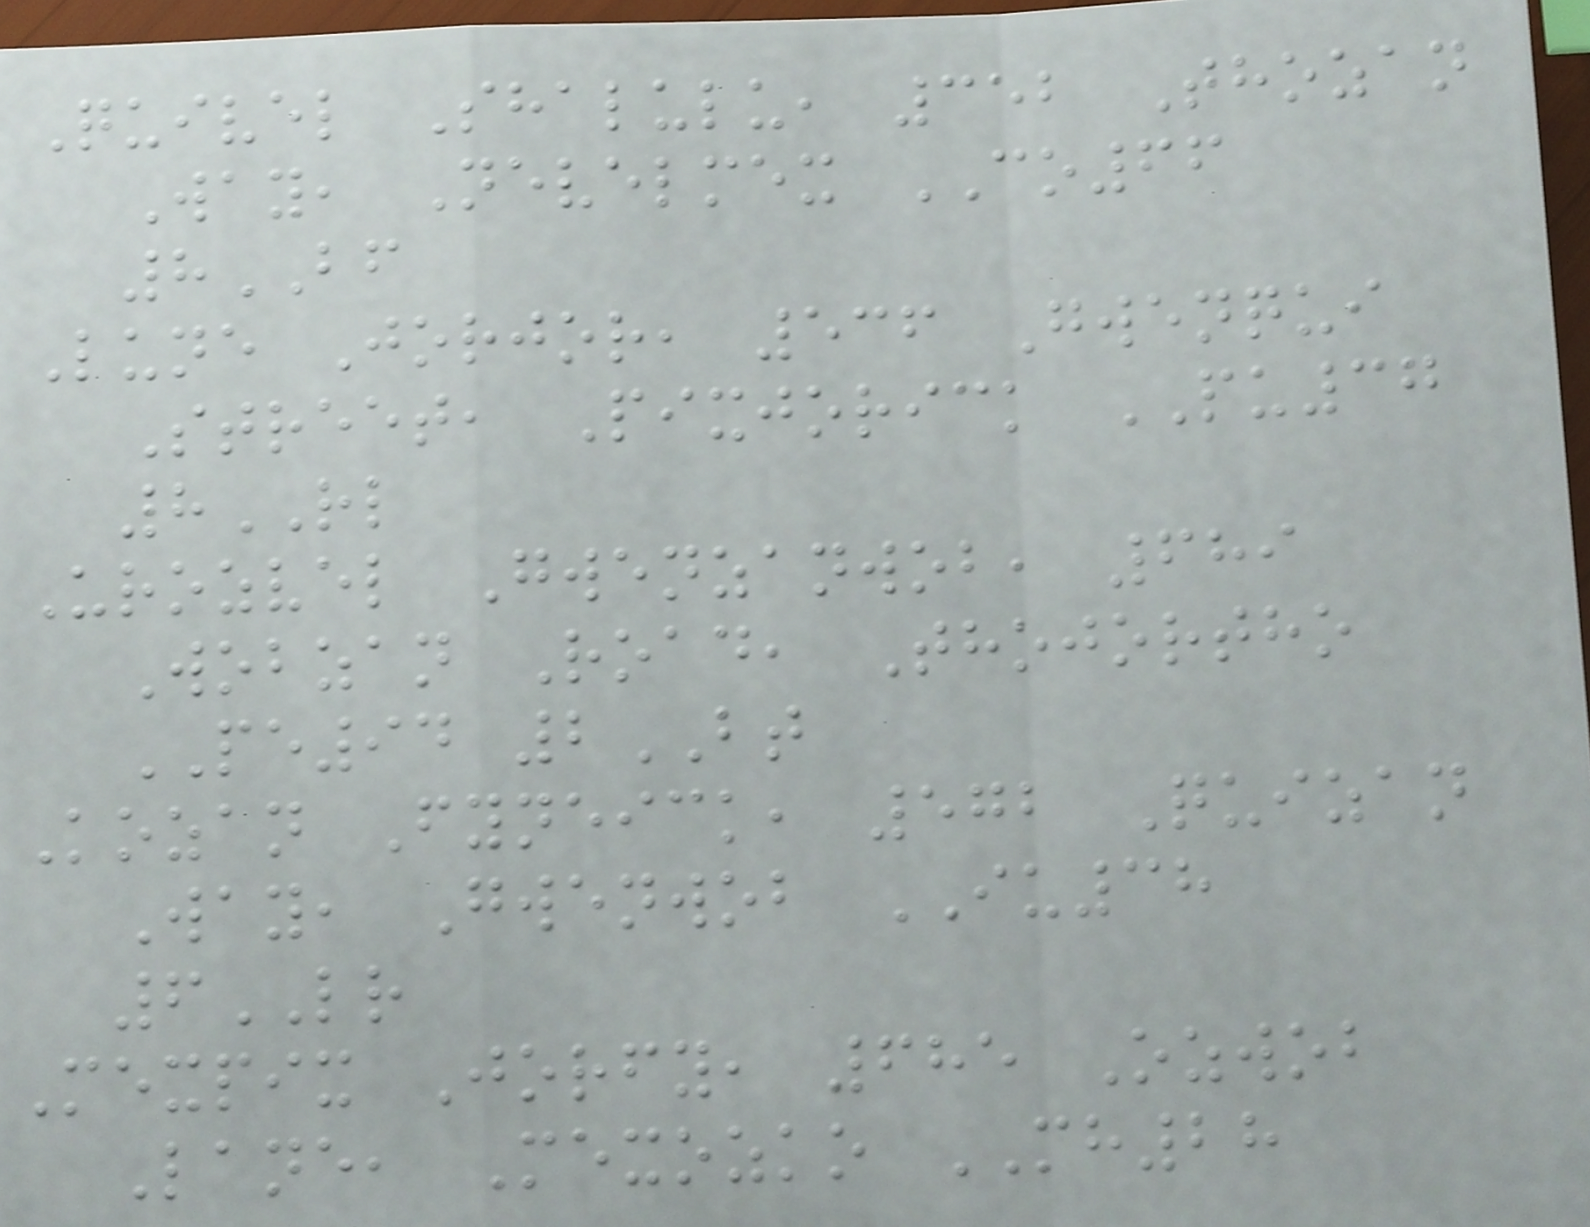Quivel Shalulu, 352 Thozan
Way, Nevelmex CO66
8BF
Lune Jorjor, 536 Gwenqui
Street, Pixjorick PU37
8RL
Urozvel Gwenzanwob, 689
Wobzan Road, Thojortho
PE94 2BT
Kozan Fyneick, 572 Quizan
Way, Gwenwob IU38
6LR
Mexpix Jorfy, 685 Ozwob
Lane, Mexozko MH28
